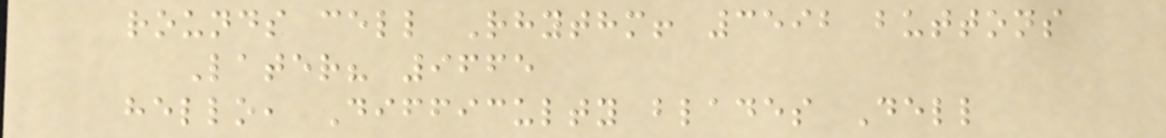rounds cell Rhythm! 3592 buttons
Later? 9665
hello, Difficulty blades Dell
